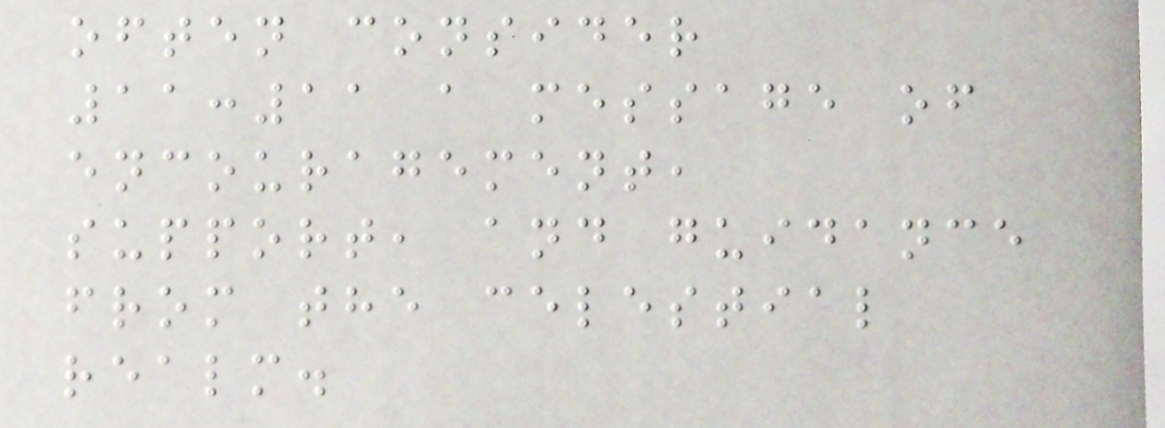often consider
11:11 a message of
encouragement,
support, and guidance
from the celestial
realm.
